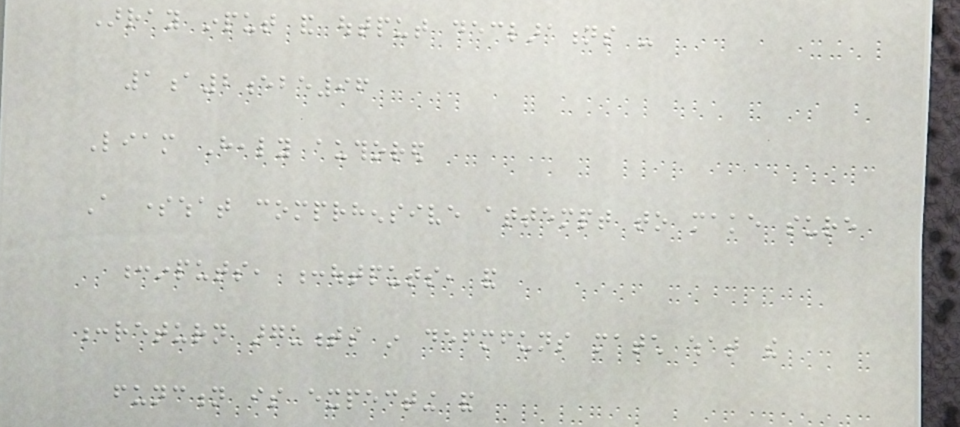Array input and output declarations -
1a2ebe96
Liam Healy authored
A somewhat comprhensive attempt to make sure
:inputs, :outputs, and
:return arguments in defmfuns match what the
function is expecting and
